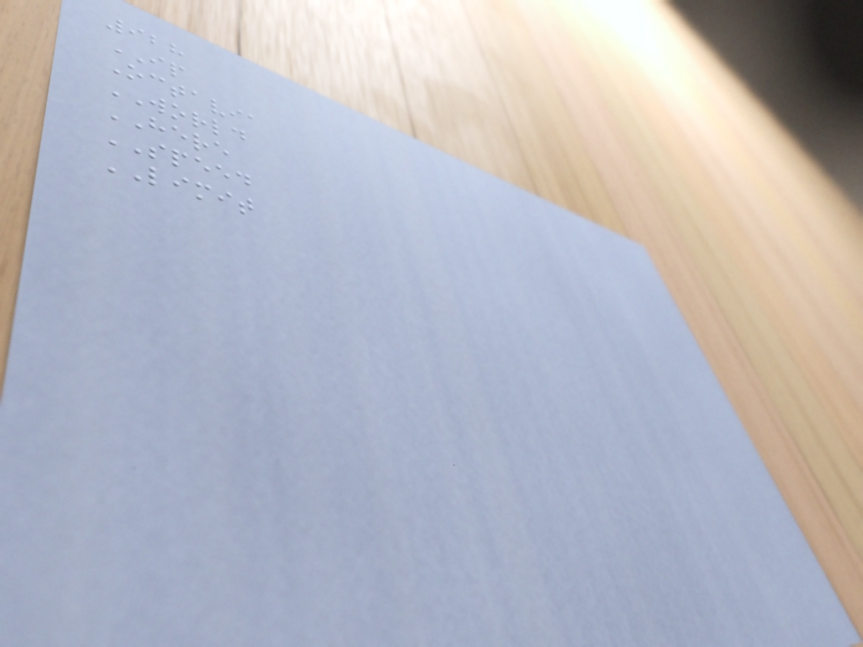928
IP
Octavia
WORLD
HERE
SPEED
LIMIT
